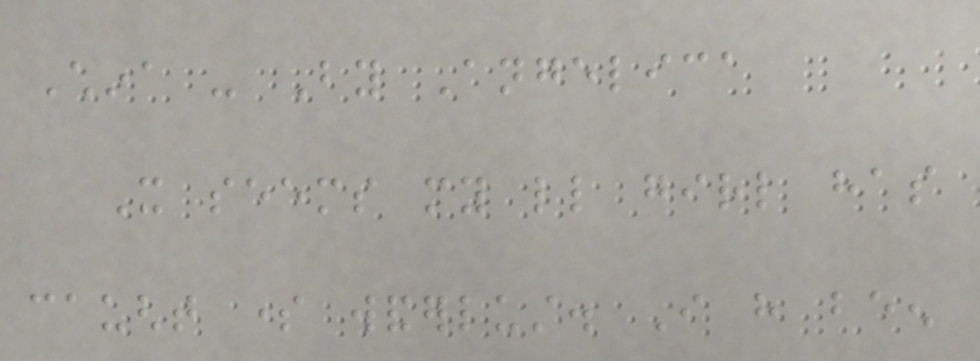China - By Angelica
It seems my little girl has
caught some wanderlust. I have been
